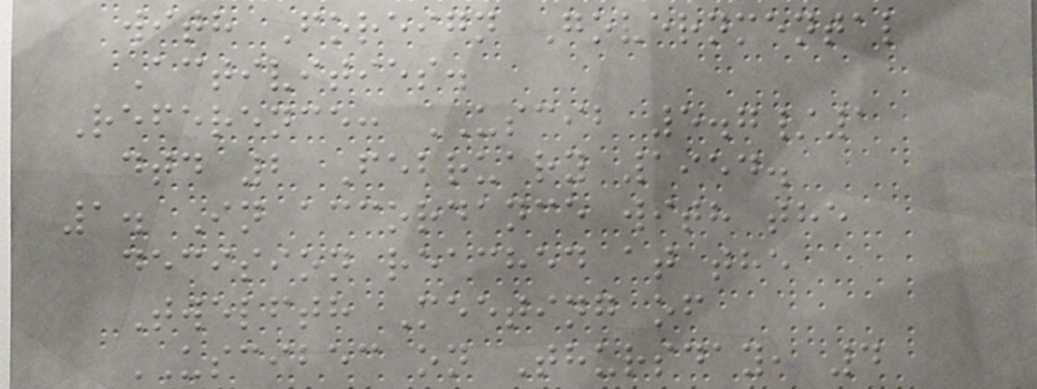with Foreign Governmental
Activities.
Reference: USCIB 5.7/1
dtd 2 February 1954.
1. In accordance with the
decision reached at the
Twelfth Meeting of
USCIBEC on Thursday, 4
